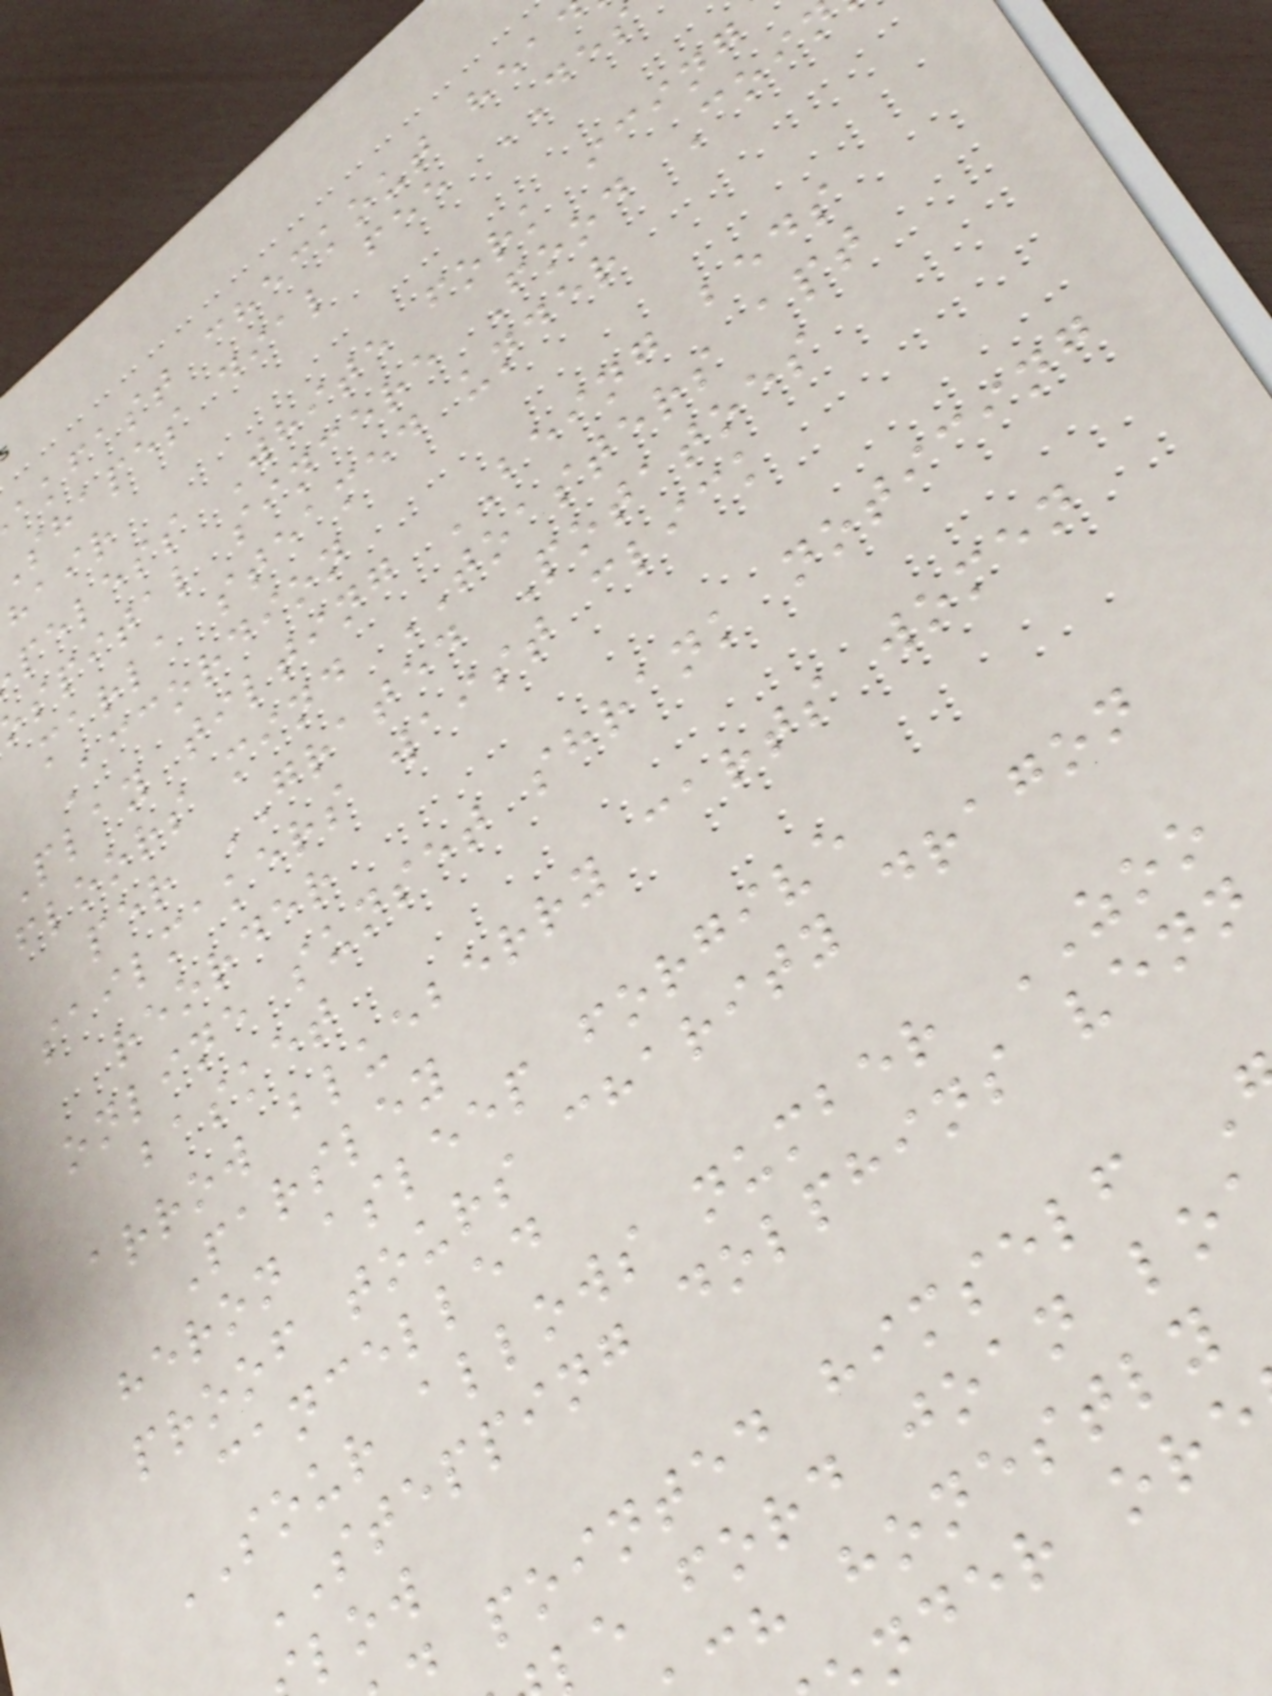akfast checkout hea
shapes dial fee DES
hair
peless White fork icing
spital sincere Food Coi
marla steamed under
Accordion
Play tilting BEING beds
floors mind TOASTERS apt
per GRATED Potatoes
sailmakers waist click
reorder
online sunset shrank noticing
basket
arrow blueberry carts women
Parsley
heron asleep forgive
proof tours charity dragon
cancelled
SOUR allows number ZOO
STEPPING dolphins venn
pointed himself
e ford joan lo
ch honestly
nder ore
